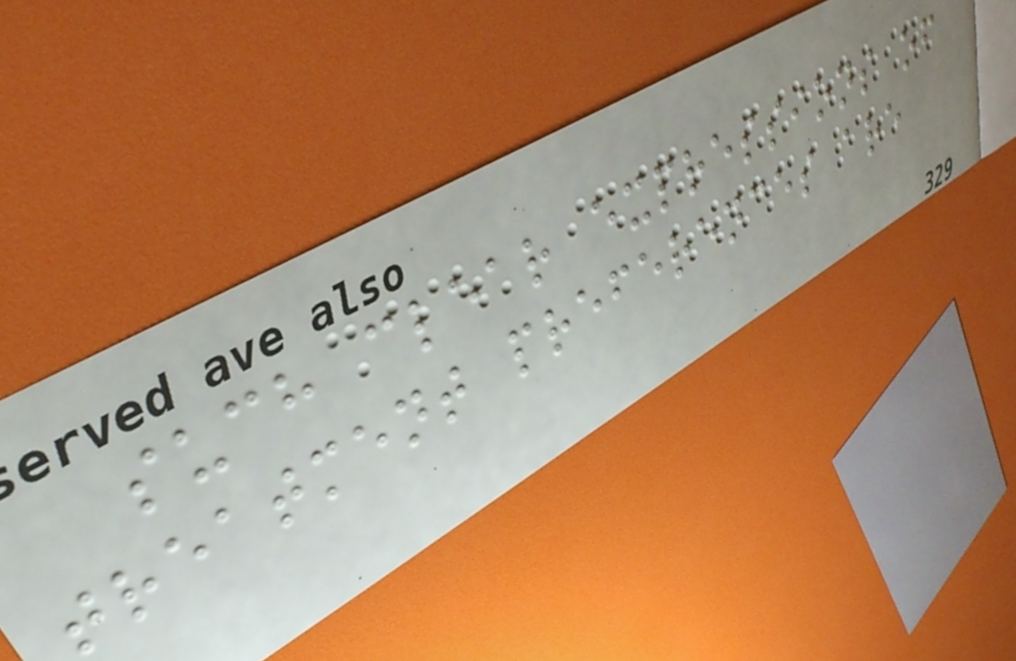such clear expressions of
treatment preferences are
